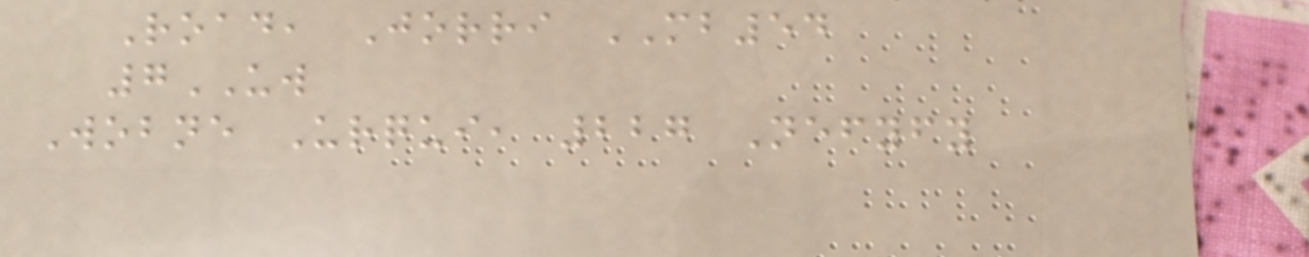Road, Jorri MB54
7UW
Wobne Urqui, 227 Nefyfy
